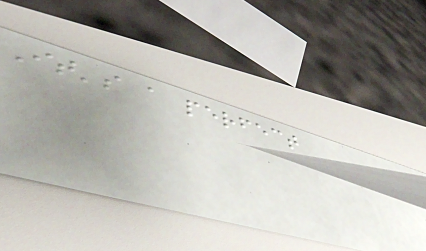It's a perfect
